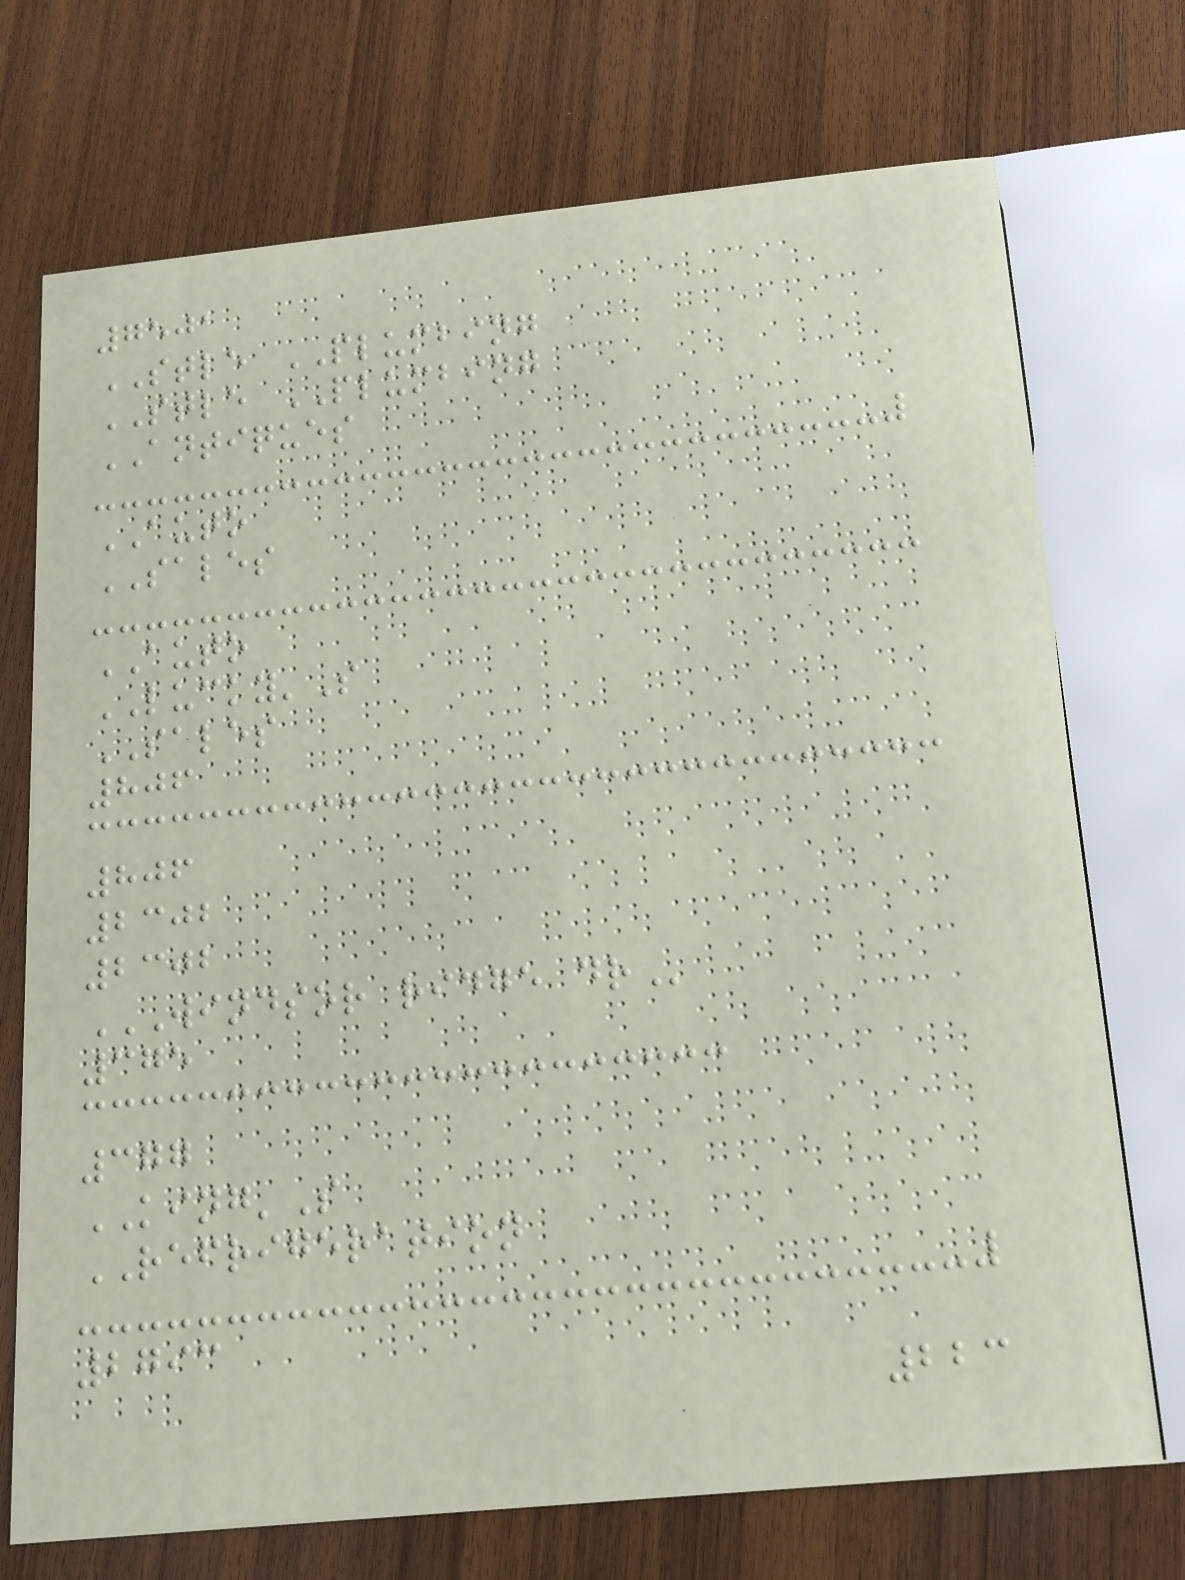7501
STLE PLUMBING
STLE PLUMBING
ANTIQUES
AUTO
SALES
AUTO
LUCKY'S
SALES
806
806
2302
2302
WINDSOR RIDGE DR
375
377
KING'S
REFRIGERATION
2793
223
